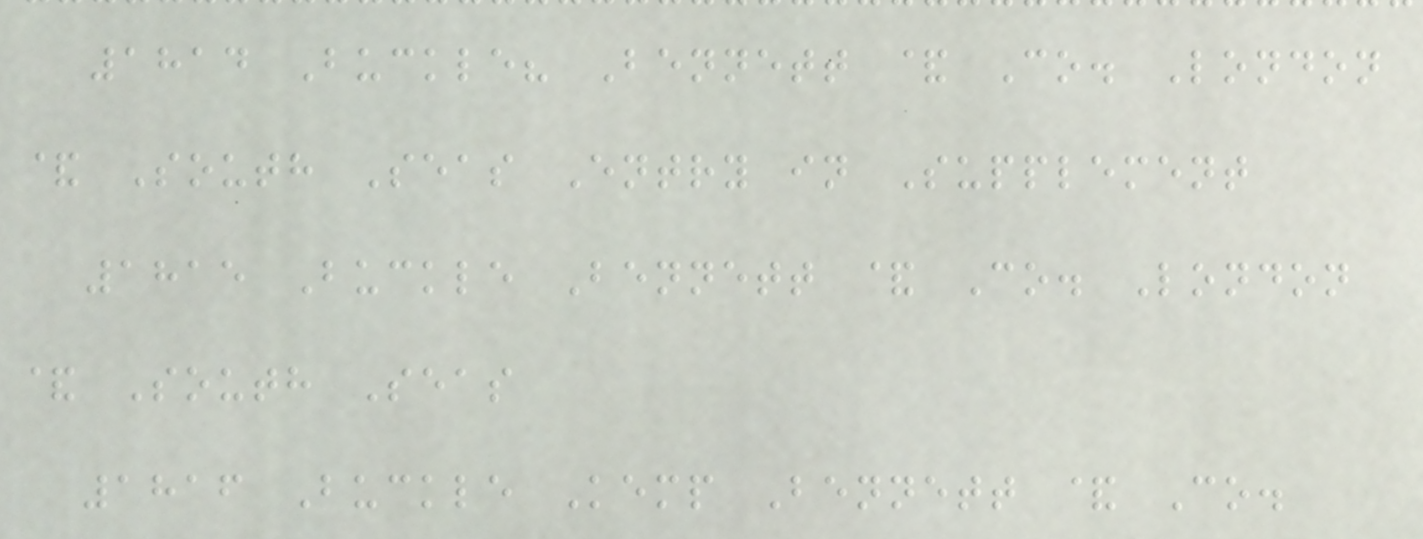1814 Buckle? Bennett & Co. London
& South Seas Entry in Supplement
1815 Buckle Bennett & Co. London
& South Seas
1816 Buckle Kemp Bennett & Co.
